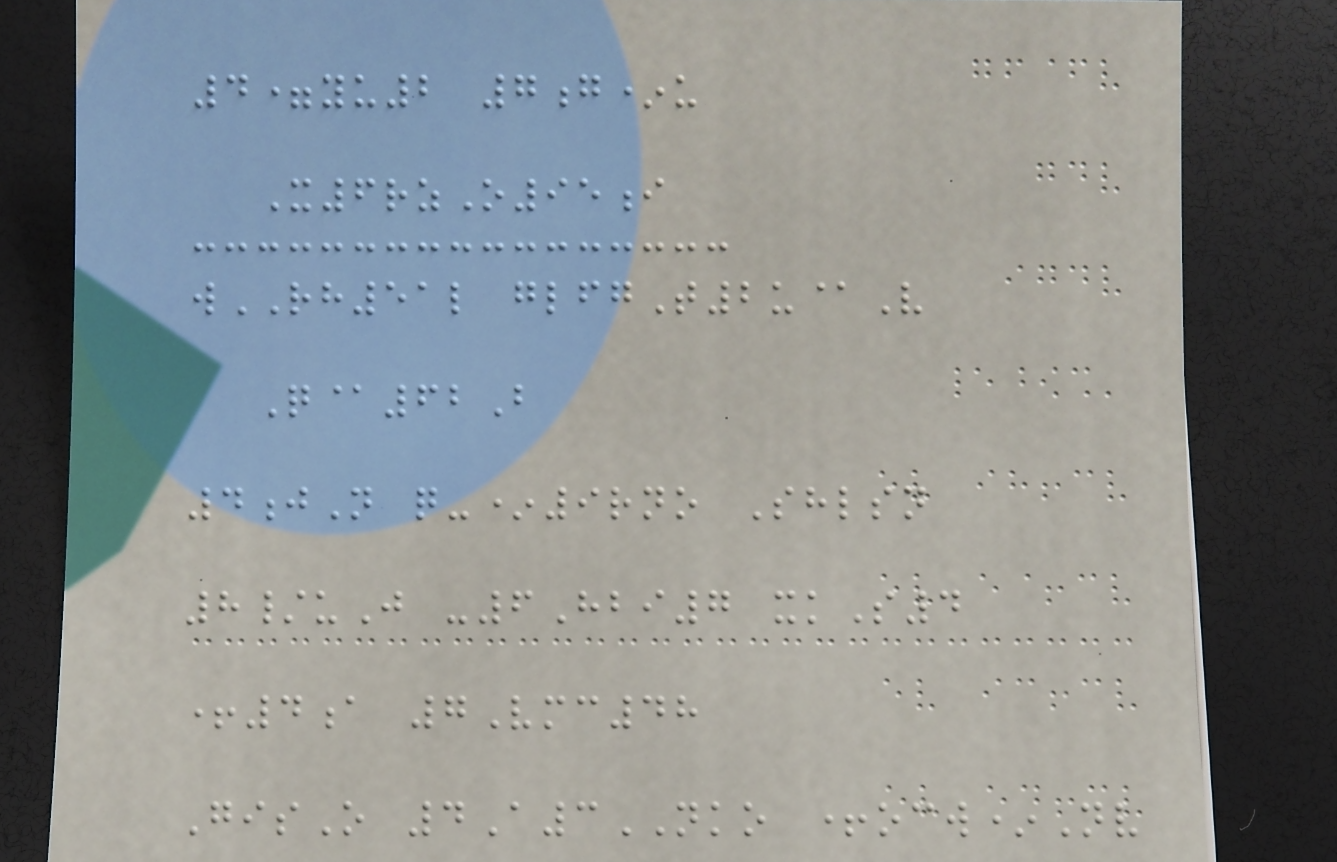4=yu2 7g*u
X6rzO95i
wRH51l glfgT2u@V
Q@62B
4jN q-*9rno Shlsn
8/uJ -6Hbi7 xkS4
+4a 7Vmc48
GisO 4A3NKO +ocw*Nv
